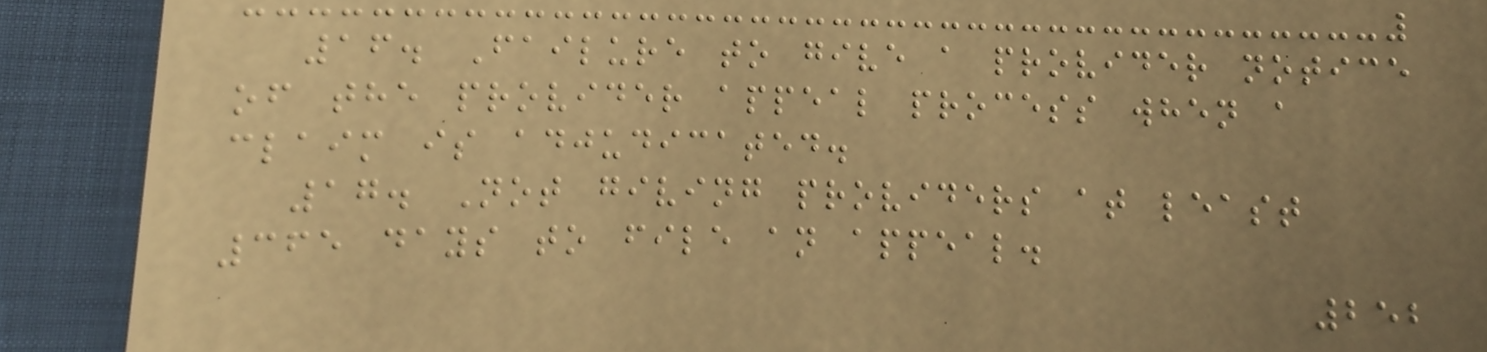16. Failure to give a provider notice
of the provider appeal process when a
claim is adjudicated.
17. Not giving providers at least
365 days to file an appeal.
252
